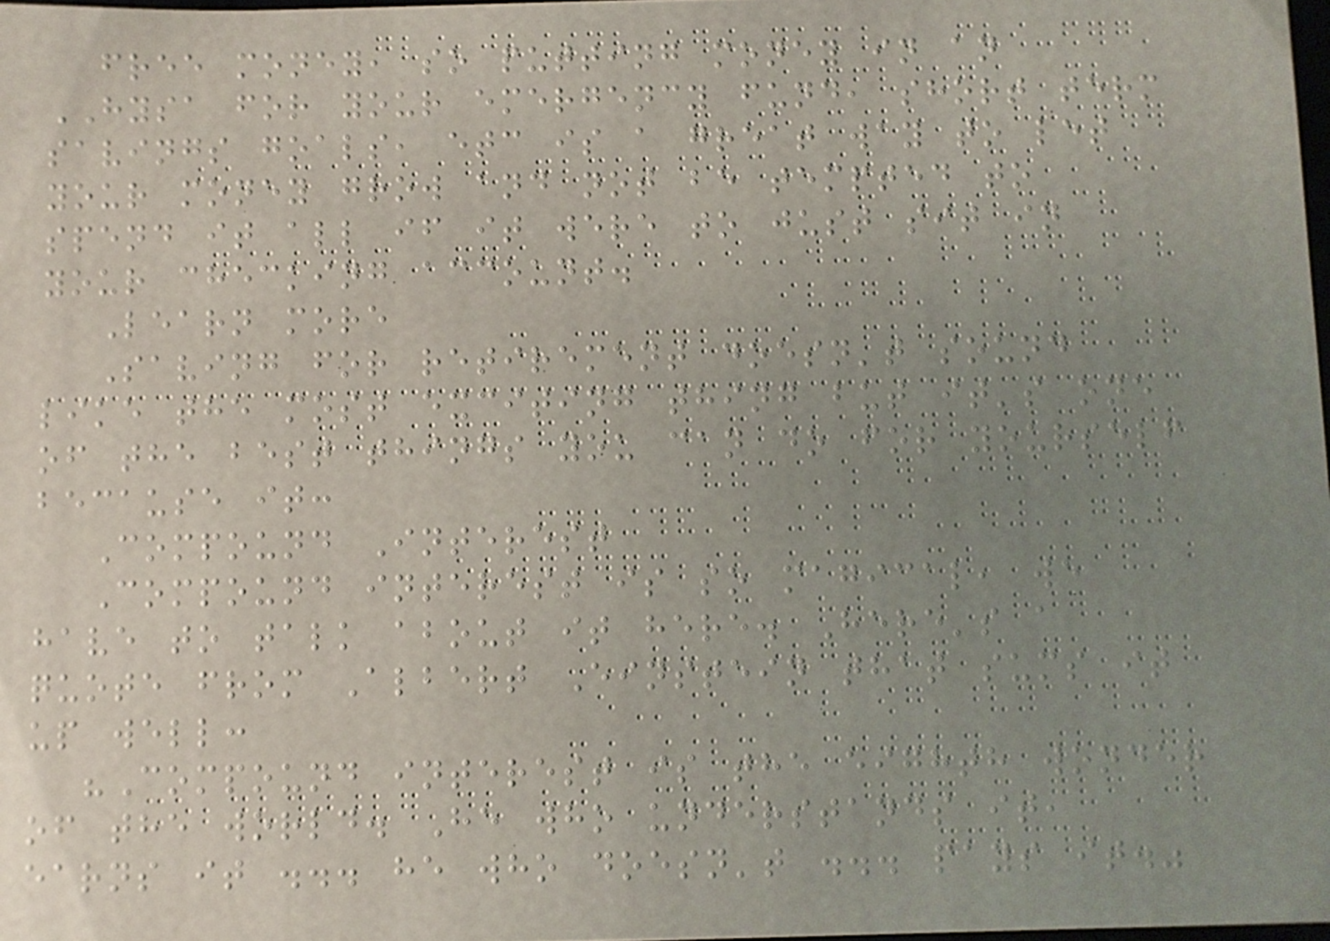free money, so putting money in an
HYSA for your emergency fund, short term
savings goals, etc is a great way to let
your money grow and not be tempted to
spend it all if it were to just sit in
your checking account.
Learn more
Saving for retirement doesn't sound
like the most exciting thing but it's one
of the best things you can do for yourself
because it:
Compound Interest
Compound interest is so magical, we
have to talk about it here. Here's a
quote from Albert Einstein that sums it
up well:
"Compound interest is the eighth wonder
of the world. He who understands it,
earns it ... he who doesn't ... pays it."
